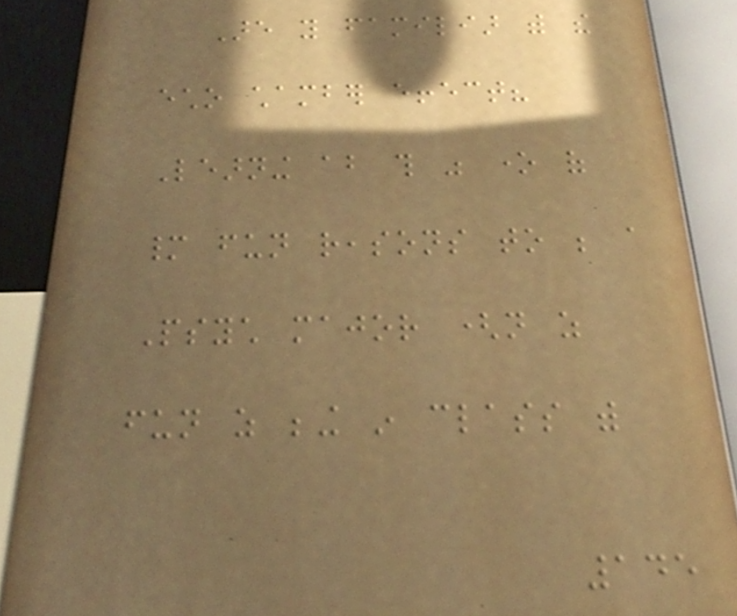Are you familiar with the
echo chamber effect?
Learning about this was one of
many fun reasons to be a
Psych major (not as
fun as being in class with
145
